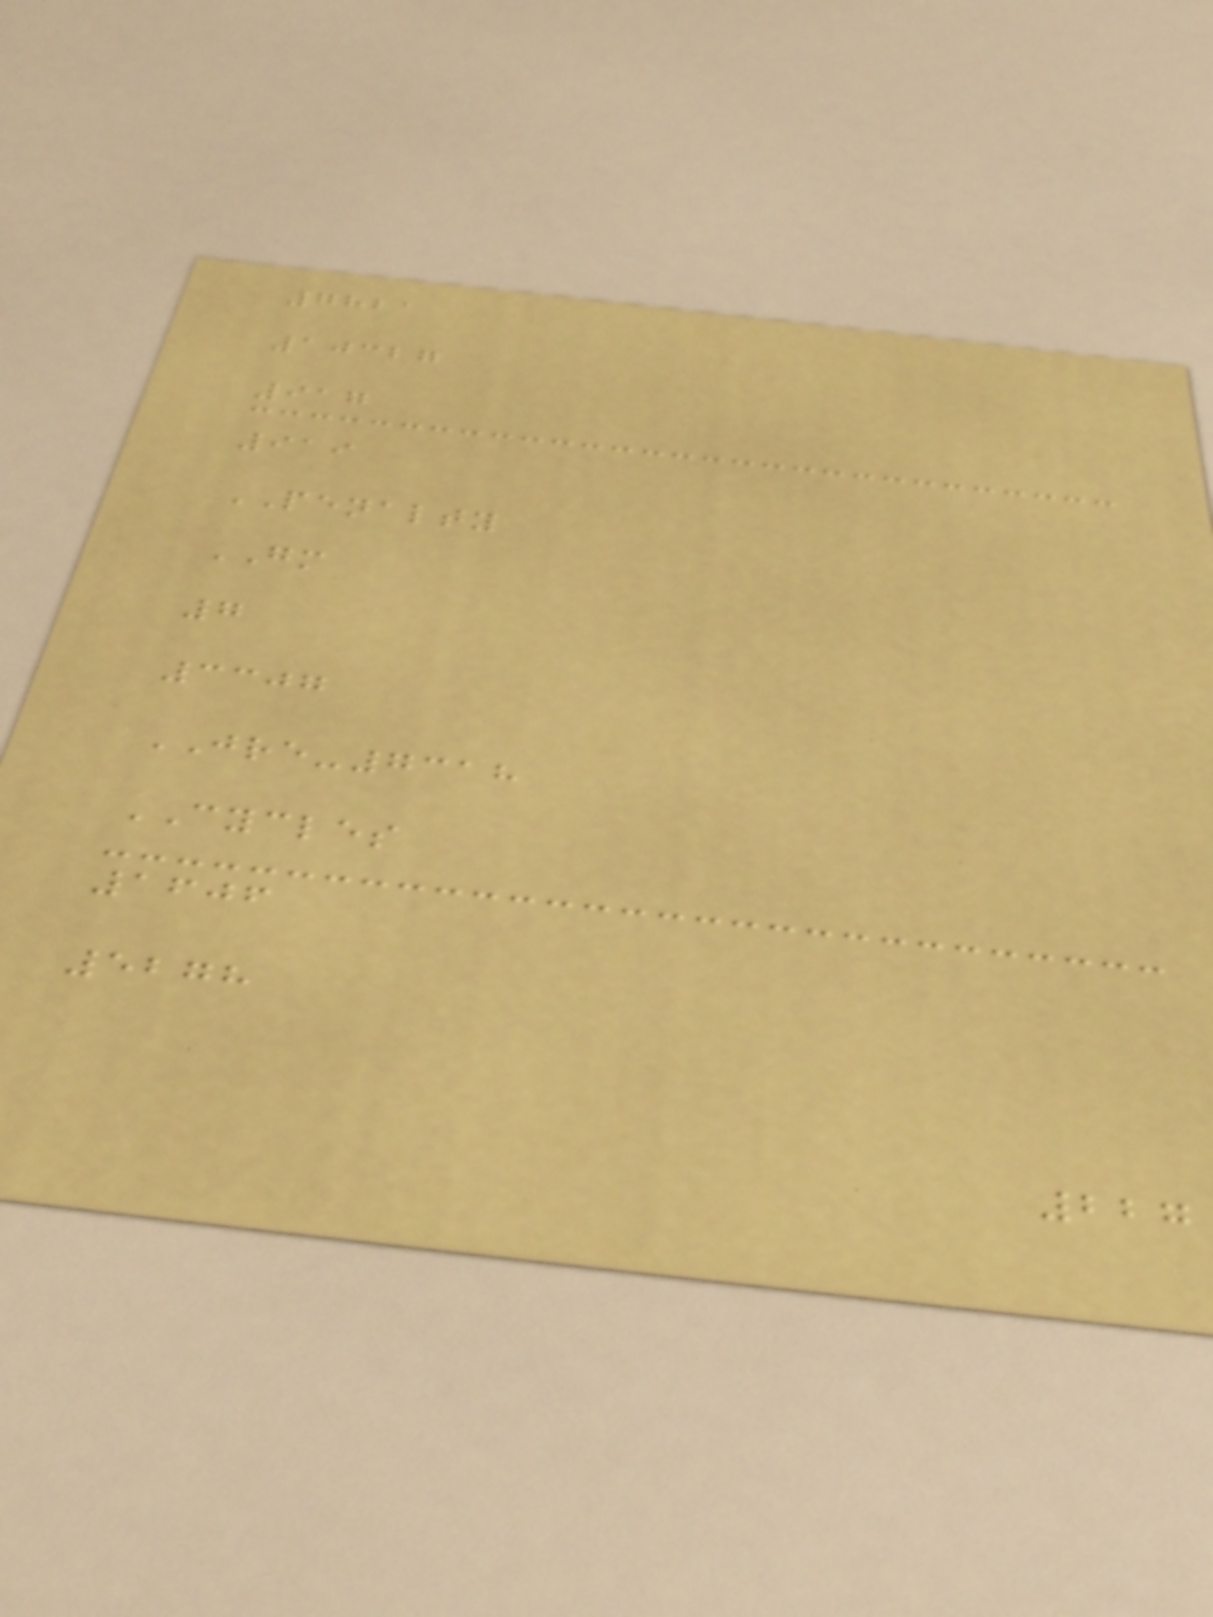7821
10327
917
919
PENALTY
GM
7
3307
JRE-7318
CYCLES
1606
5278
227
